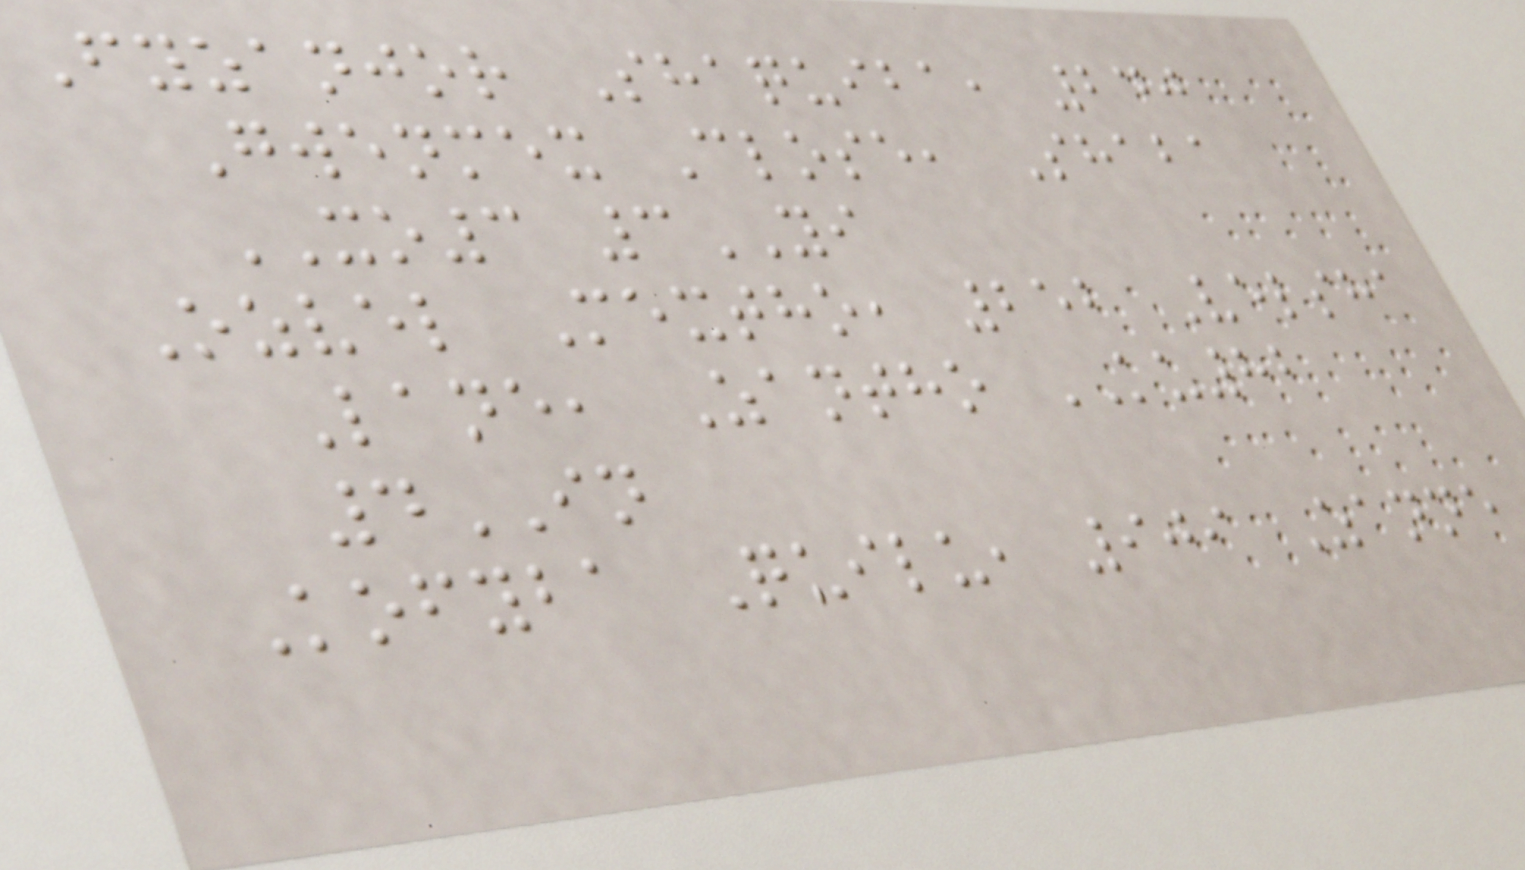Fyzanjor Shaquiba, 240
Gwenmex Close, Shaba
XO3 3YI
Ozvel Mextho, 252 Velsha
Lane, Zantho KU82
4IN
Kofyba Quilu, 909 Zanne
